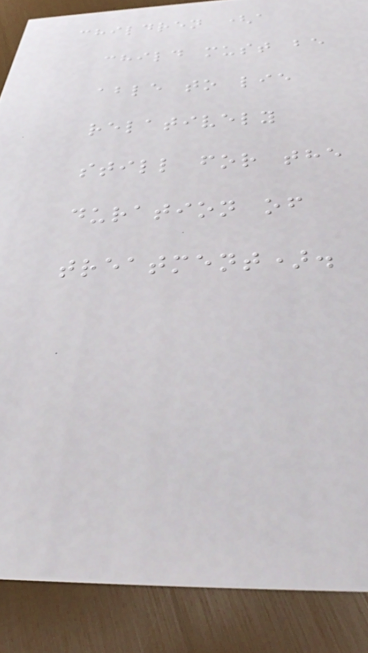children (a
child must be
able to lie
relatively
still for the
duration of
treatment).
